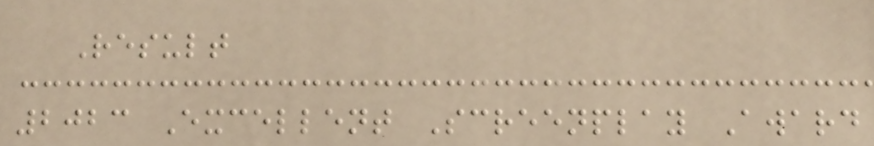Result
2023 Excellent Screenplay Award
